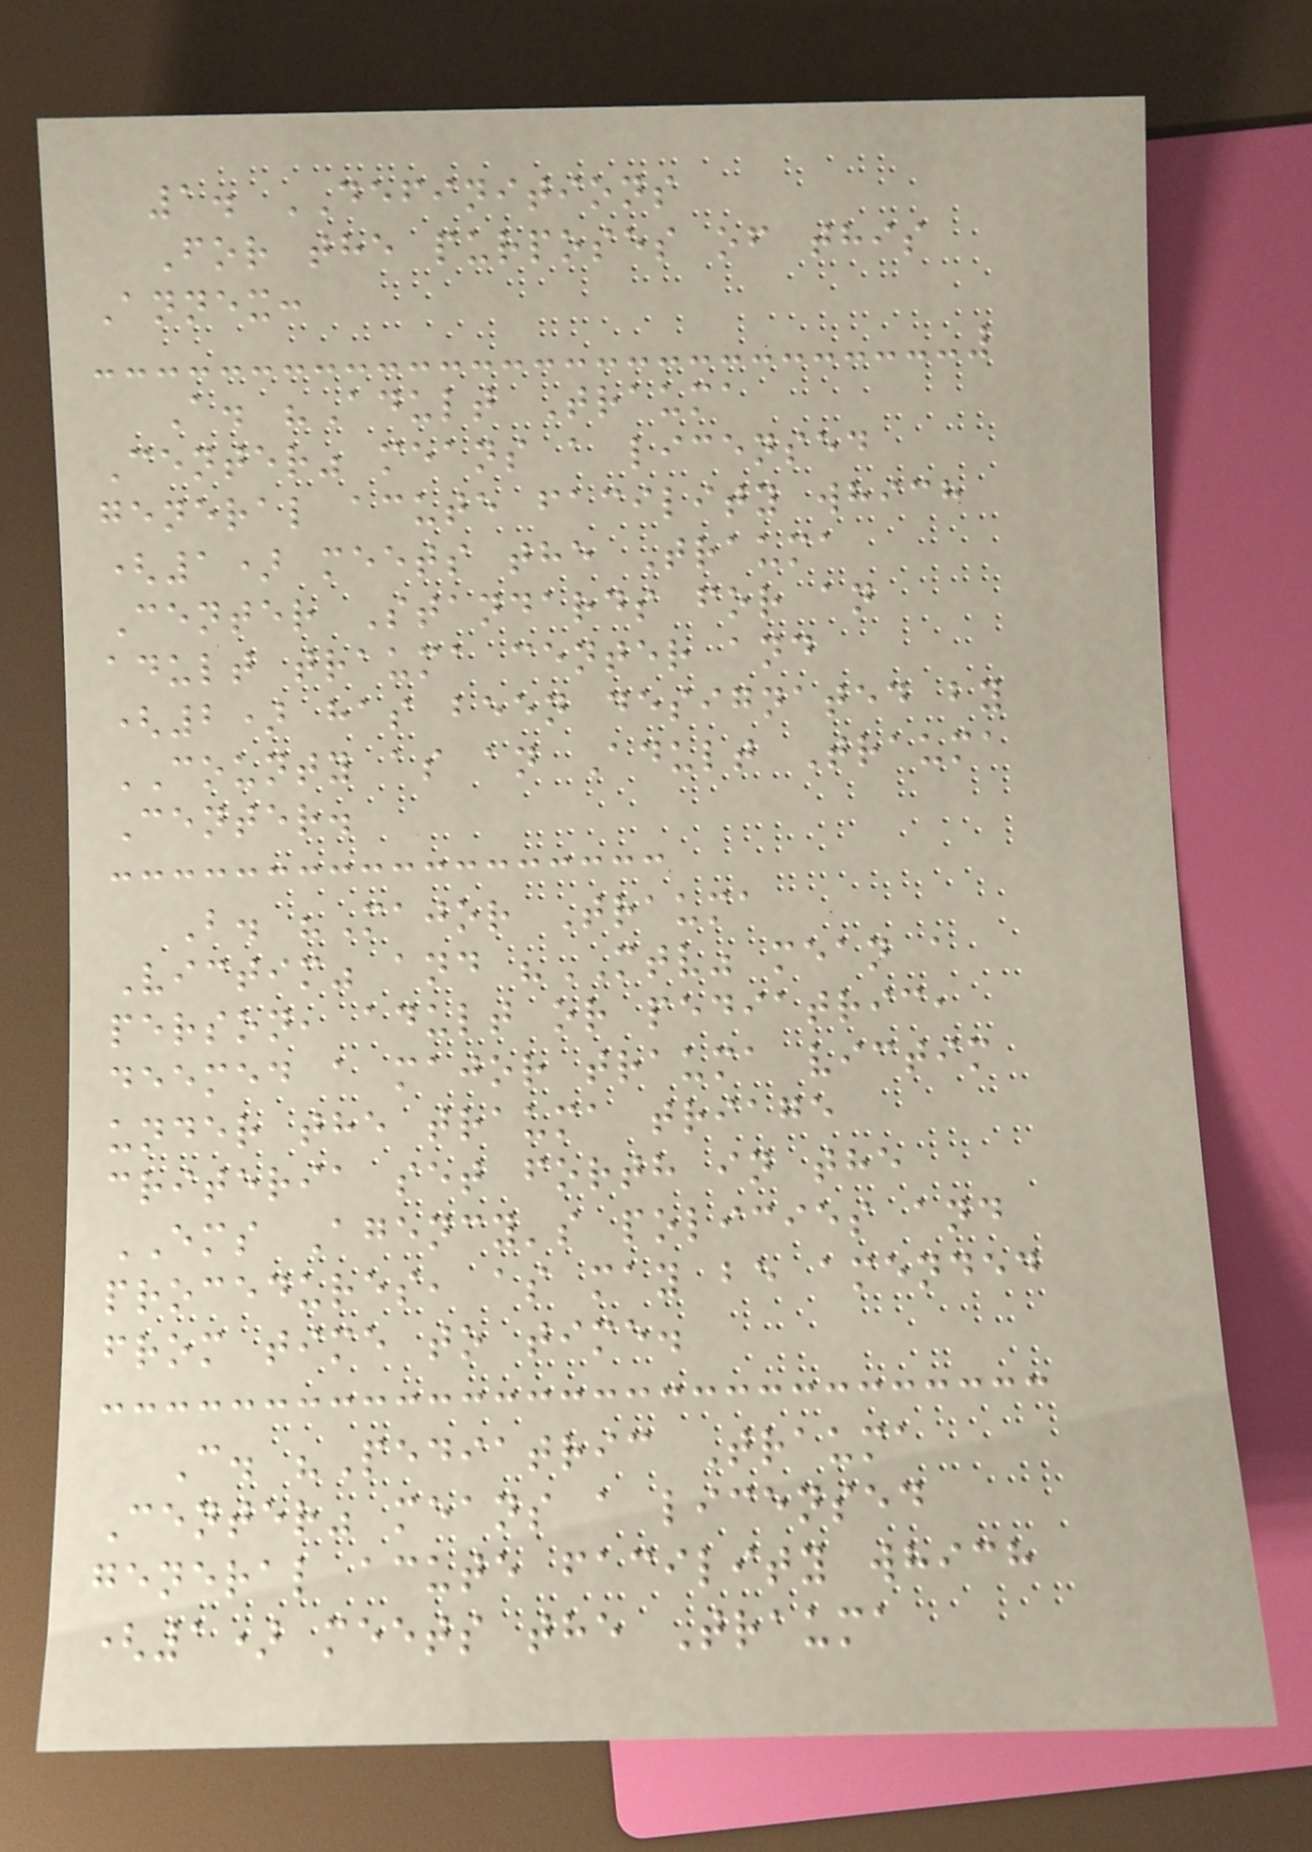1. DEFINITIONS
For the purposes of this
Annex:
A. "Adult Trauma
Center" means a licensed
general acute facility which
(1) meets the Trauma
Center Standards for an
adult trauma center and
(2) has been designated by
COUNTY as an Adult Trauma
Center.
B. "Major Trauma
Victim" and "MTV" mean a
person, adult or pediatric,
deemed a major trauma victim
under the trauma triage
criteria set forth in the
EMS Agency's policies and
procedures, as may be amended
from time to time.
C. "Pediatric Trauma
Center" means a licensed
general acute facility which
(1) meets the Trauma
